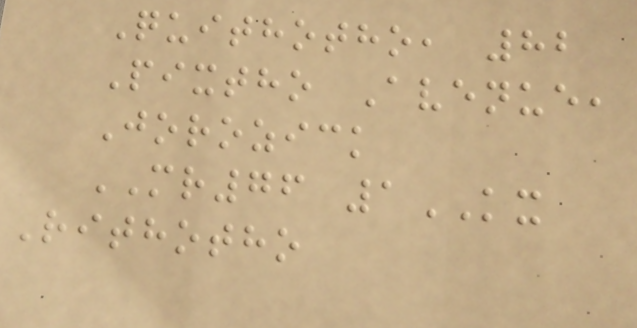Quithotho, 82
Pixtho Avenue,
Jorozick
MR76 1KX
Rithotho
